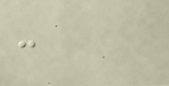-
